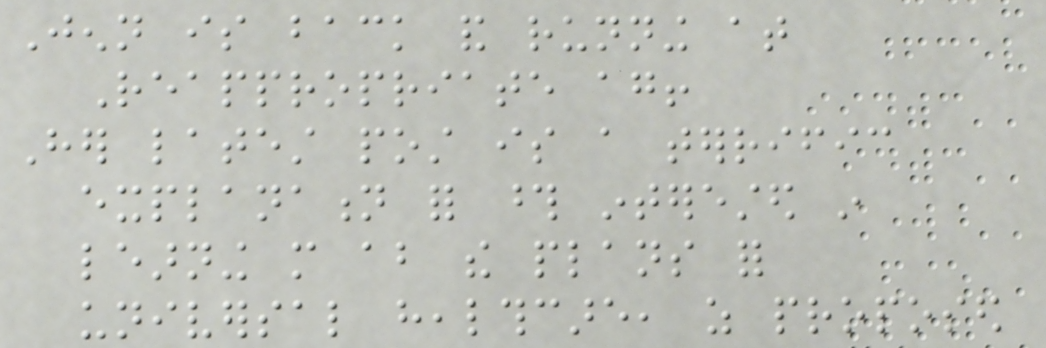Jenn is back and running at
Reappropriate again!
Her latest post is a terrific
explanation for those interested in
learning more about the plans for
universal healthcare, as proposed
